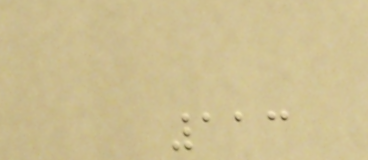113
